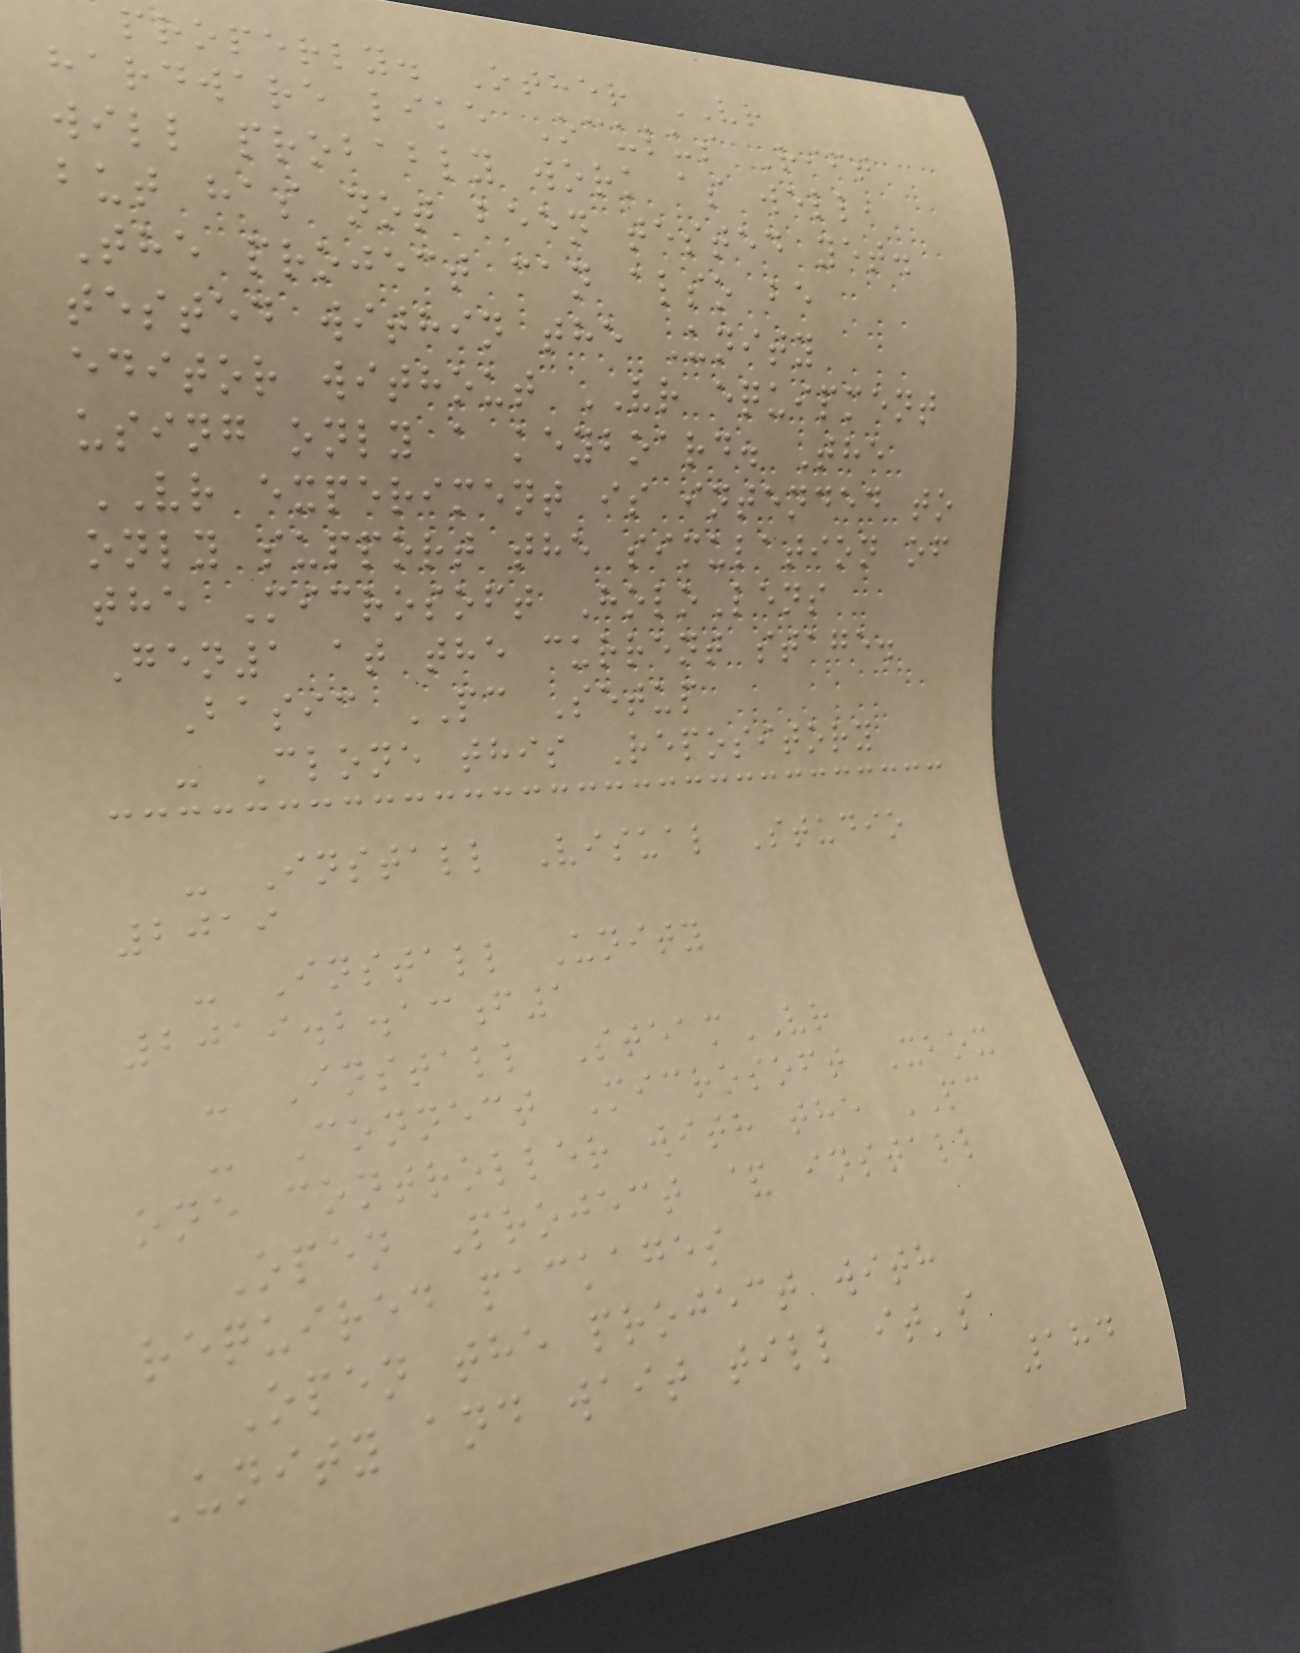properly. Other VR
hardware like Oculus Rift
will probably work as well,
but has not been tested yet.
The project can also be
tested within the Unity
editor without VR equipment
using only a keyboard. The
VR experiment is intended to
only support the simulation of
the Microsoft HoloLens
Gen1 at the current stage.
Basic PC Setup
- Clone this Repository
- Install Visual Studio
2019
- Install Unity
2019.2.13f1
- Install SteamVR
- Connect Microsoft Xbox
one controller with the PC
Open Project & install
required packages
Open the project with
Unity and wait till it's
184
